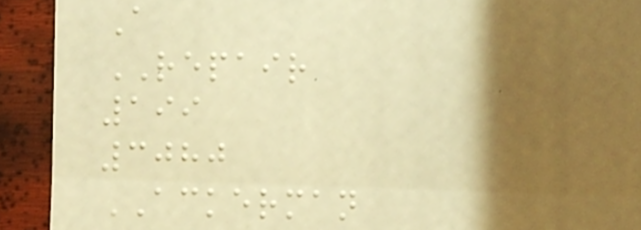A
REPAIR
199
3080
ACKERMAN
